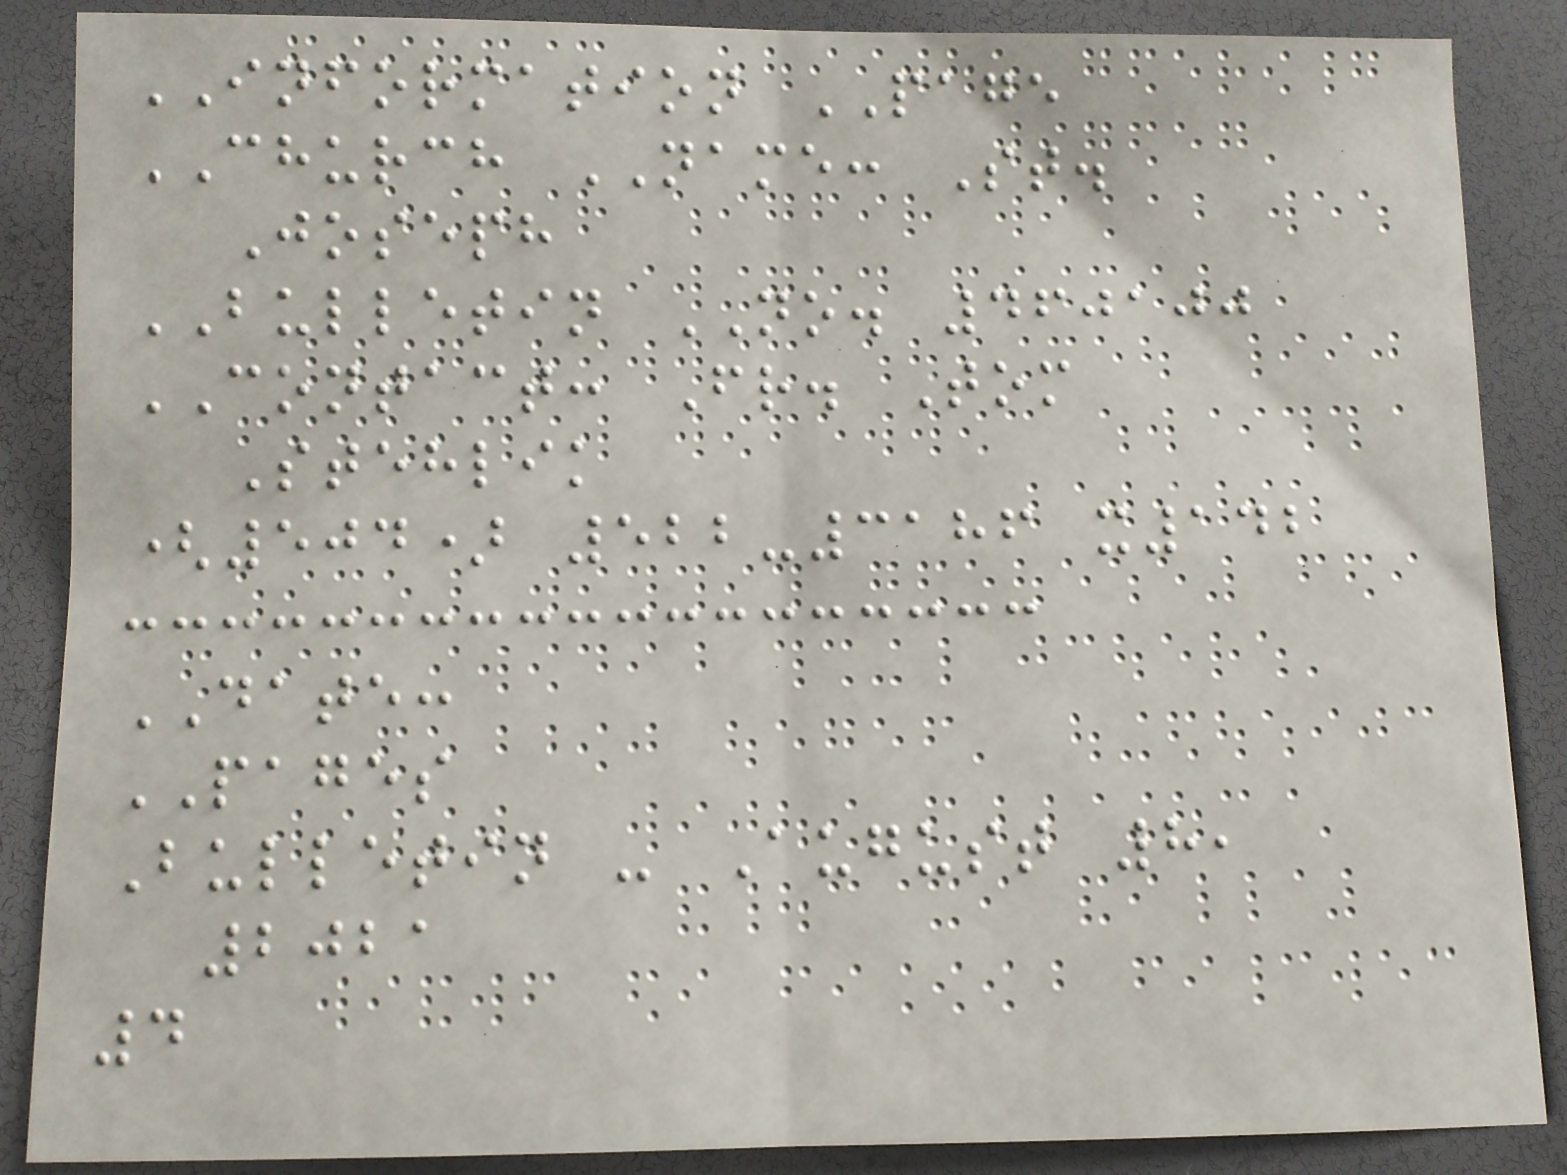INFORMATION PAGE
CHURCH NAME: St.
Joseph
BULLETIN NO. 460100
CONTACT: Fr. Tom
Stehlik
(504) 522-3186 x142
DATE:
PAGES
Bulletin - August 8,
2021
4
